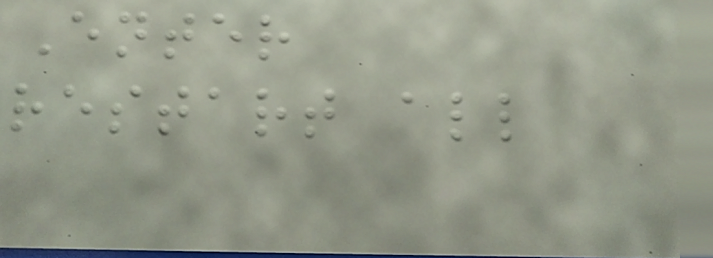Enter
restart all
